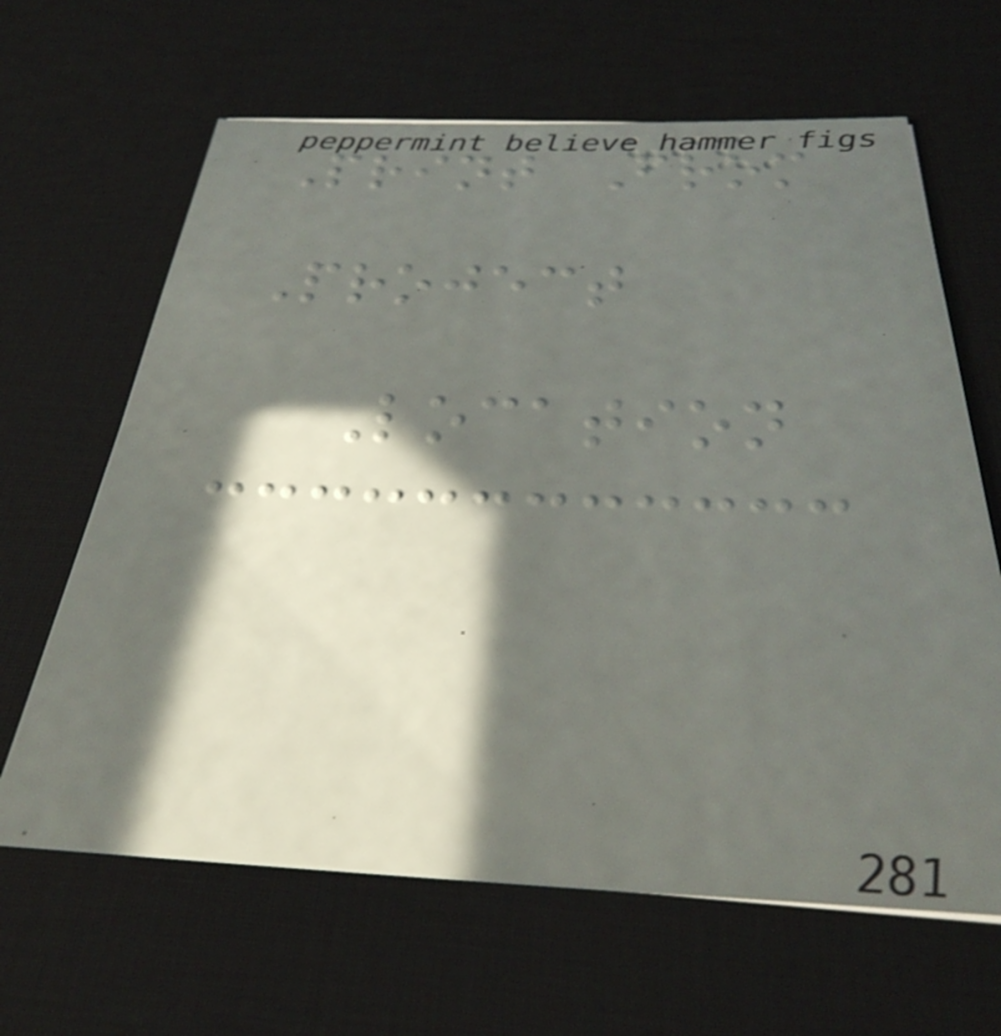Print From
Project
Location
